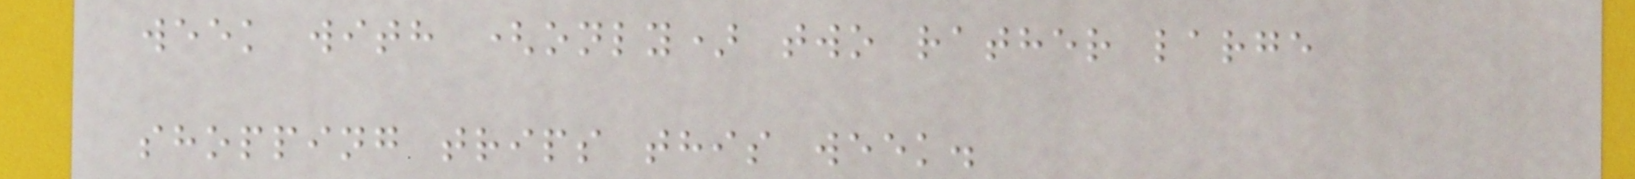week with (only) two rather large
shopping trips this week.
